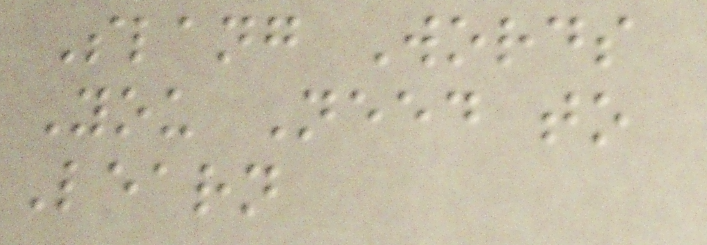Slang Words
You Need to
Learn
